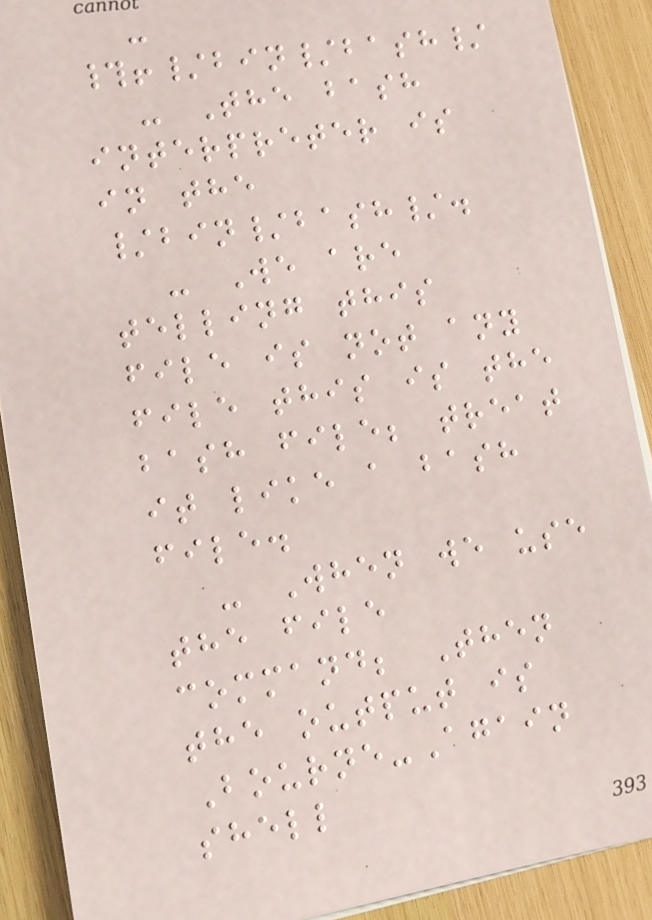-
#!/bin/bash/
- The bash
interpreter is
in the
/bin/bash/.
- We are
telling this
file is not any
file this is the
bash file; treat
it like a bash
file.
- When we use
the file
command; Then
the output is
Bourne-Again
shell
